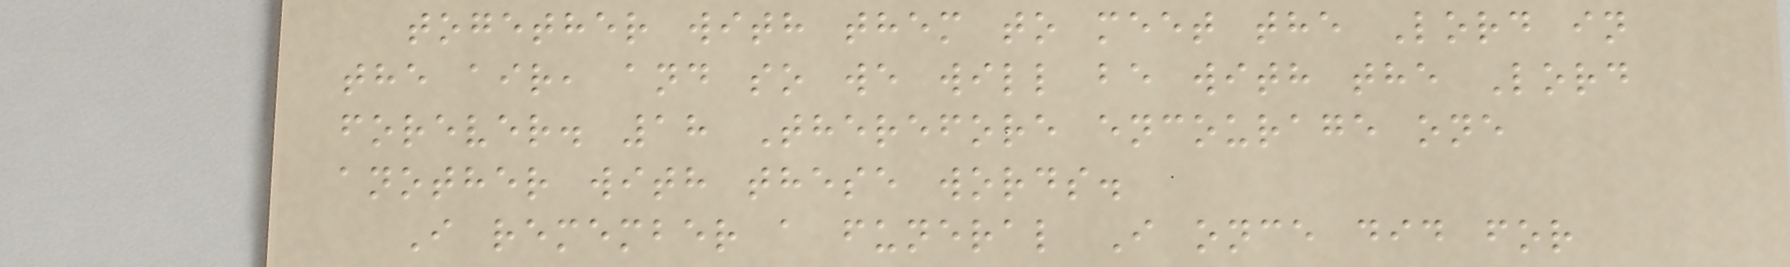together with them to meet the Lord in
the air, and so we will be with the Lord
forever. 18 Therefore encourage one
another with these words.
I remember a funeral I once did for
